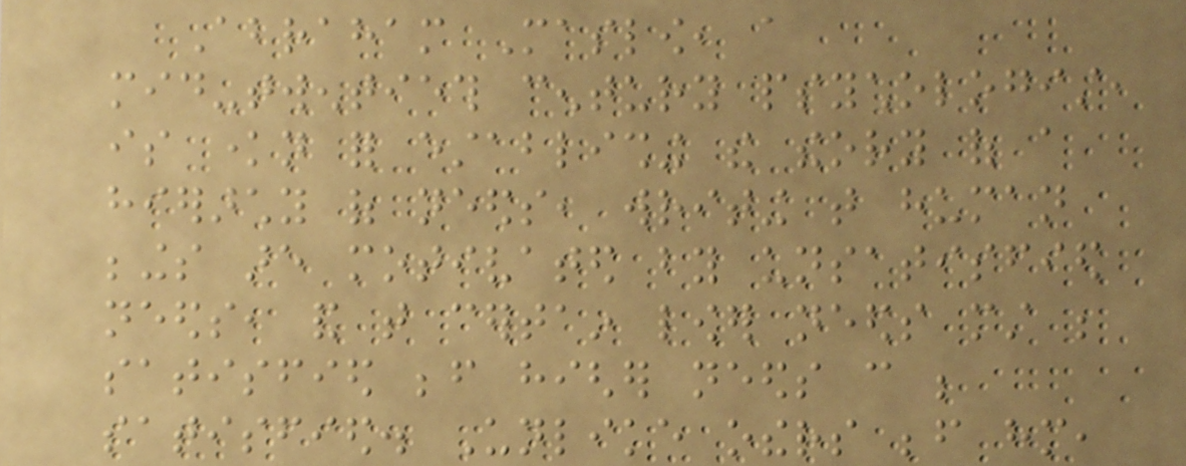Abraham Maslow, a
mid-twentieth century psychologist,
is known for establishing the theory of a
hierarchy of needs, writing that human
beings are motivated by unsatisfied
needs, and that certain lower needs must be
satisfied before higher needs can be
satisfied. Unlike others before him,
